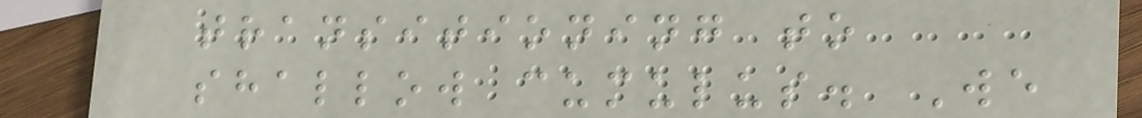transitioning to
shallow cumulus. We
